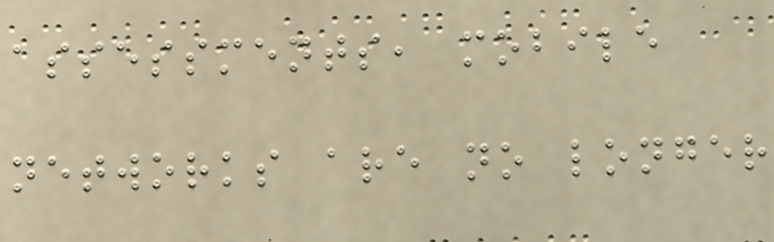assessments, mobile
networks are no longer
